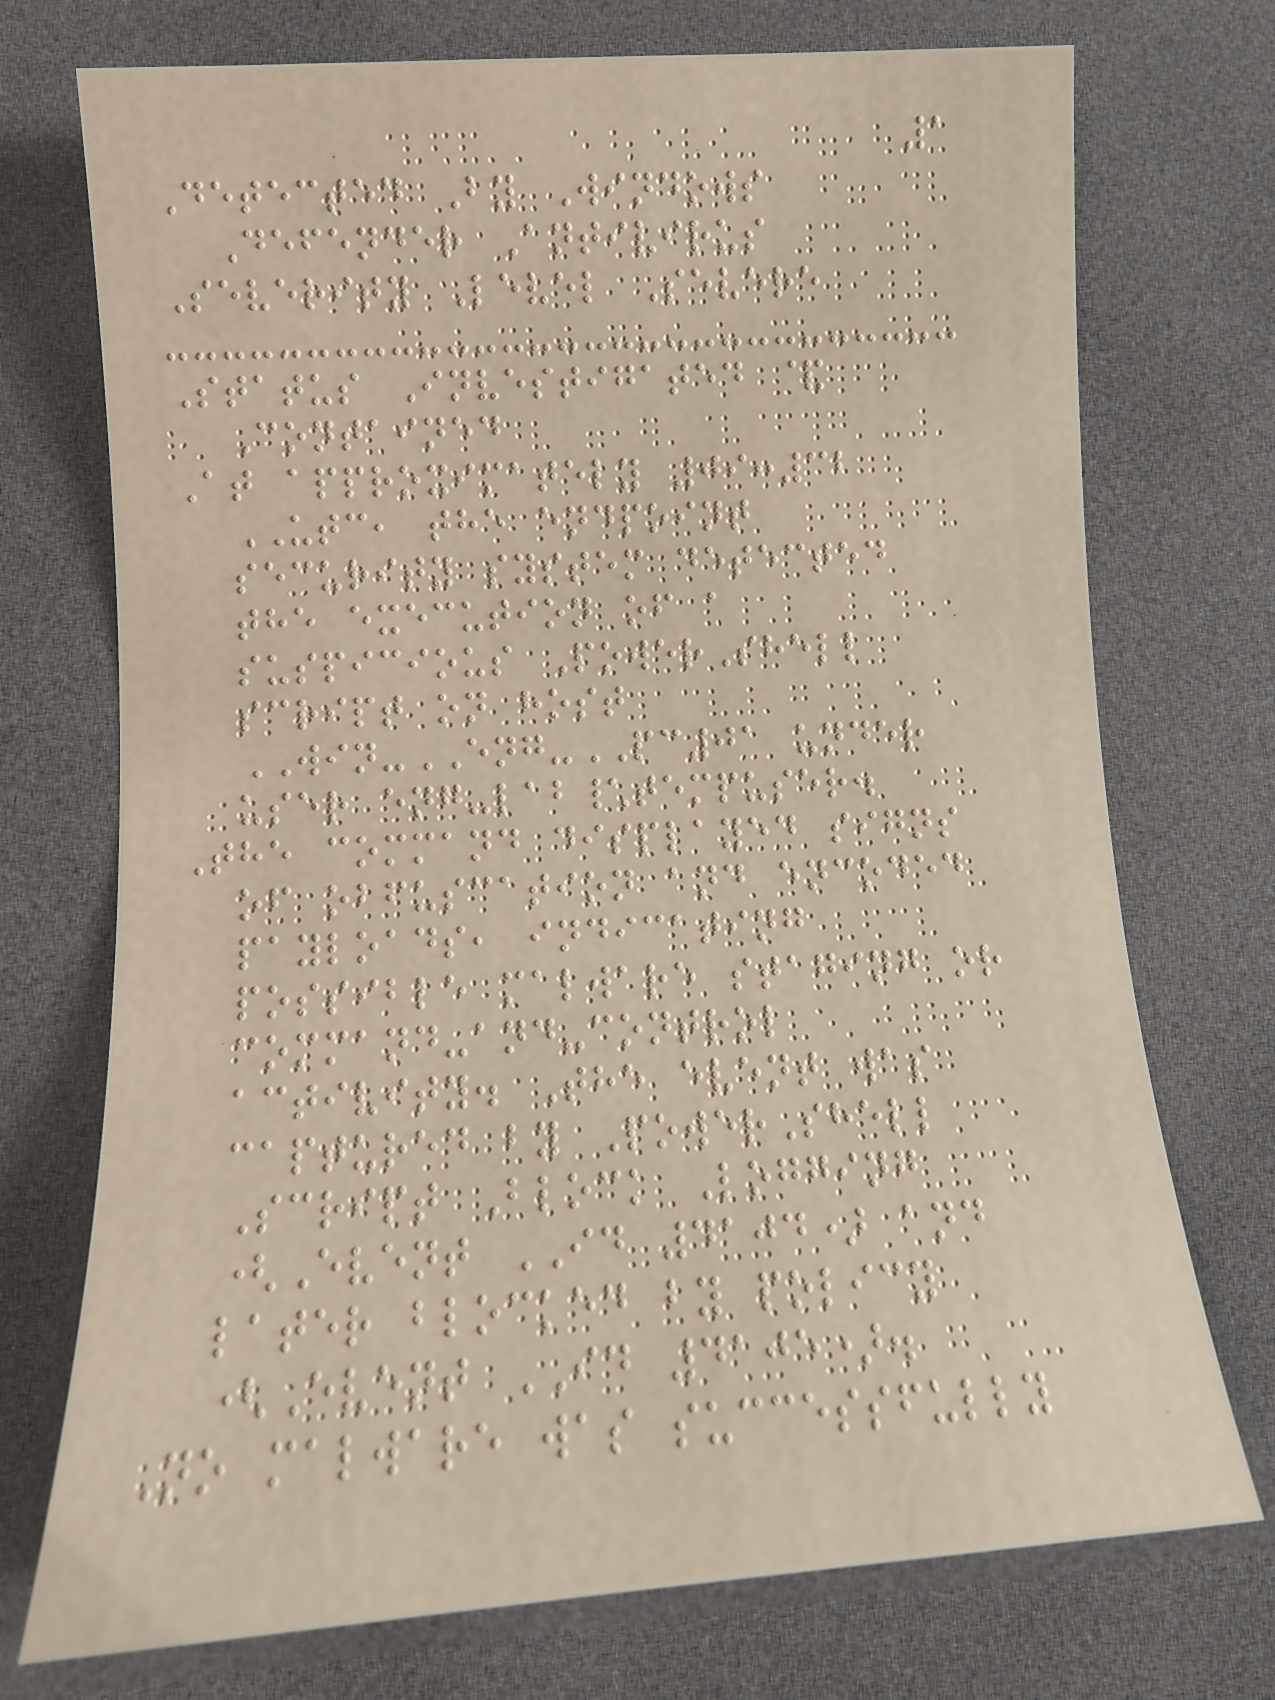1
Detected By Windows
Defender Antivirus
Severity Level Severe
Status Investigated &
Contained
At approximately 09:32
UTC, the endpoint
security system detected
the execution of a
suspicious PowerShell
script on host
WIN-ENG-PC01 under
user eng-lab\tempuser.
The command displayed signs
of obfuscation and encoded
payloads, indicating
possible malware staging or
command-and-control
activity. The event was
captured by PowerShell
Script Block Logging
(Event ID 4104) and
later blocked by policy
(Event ID 4105).
No malware was successfully
